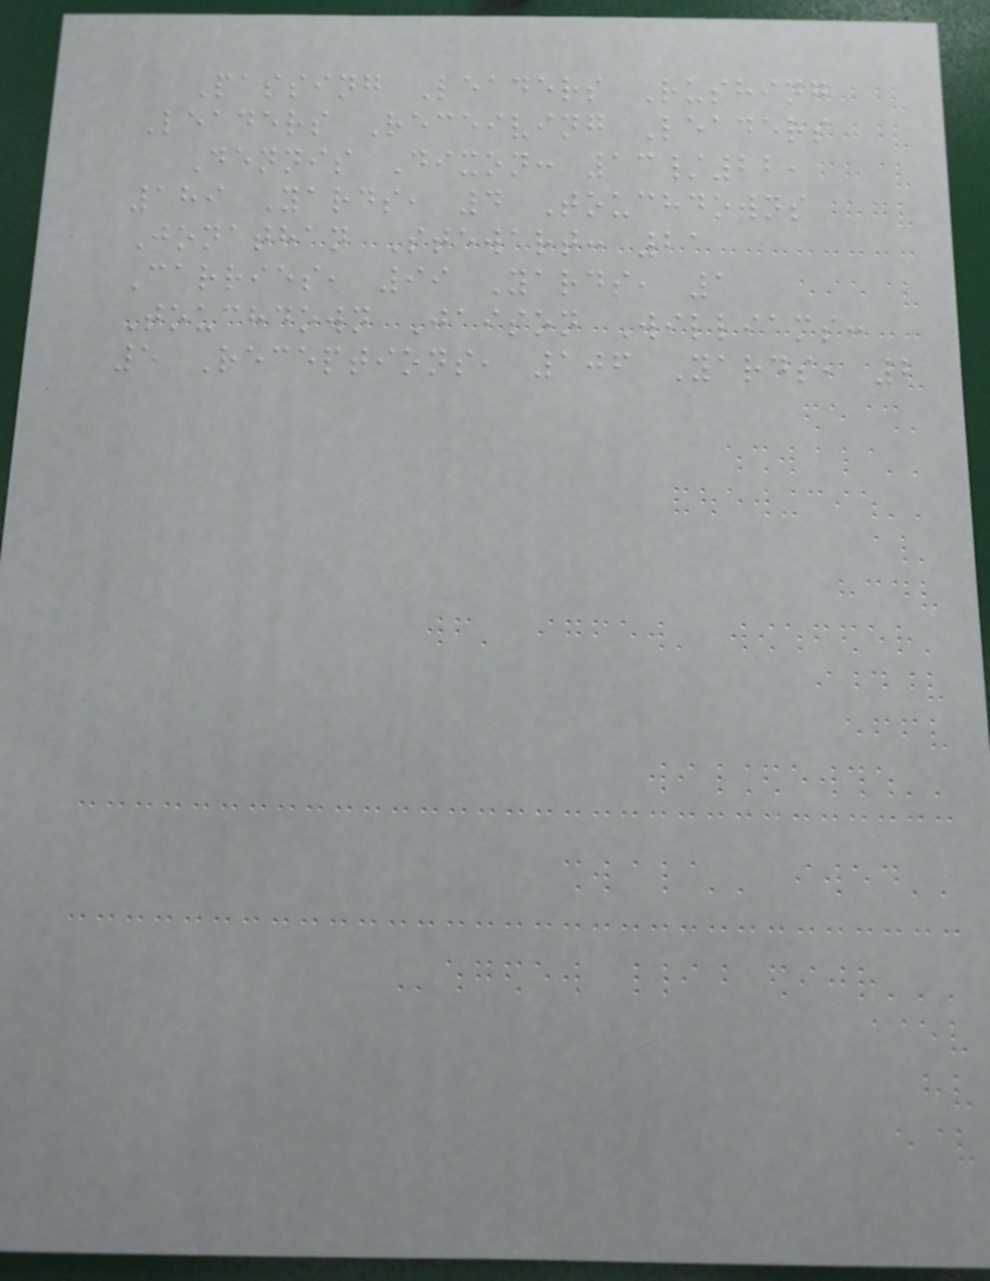Passing Leaders Rushing
Leaders Receiving Leaders
Dennis Dixon: 13/22,
189 Yards, 4 Touchdowns
Jonathan Stewart: 21
Carries, 99 Yards, 1
Touchdown Jaison Williams:
5 Receptions, 106 Yards, 2
